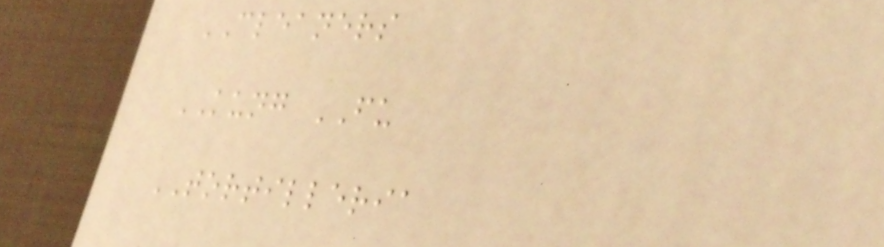CLEANERS
KUNG FU
TORTILLERIA
